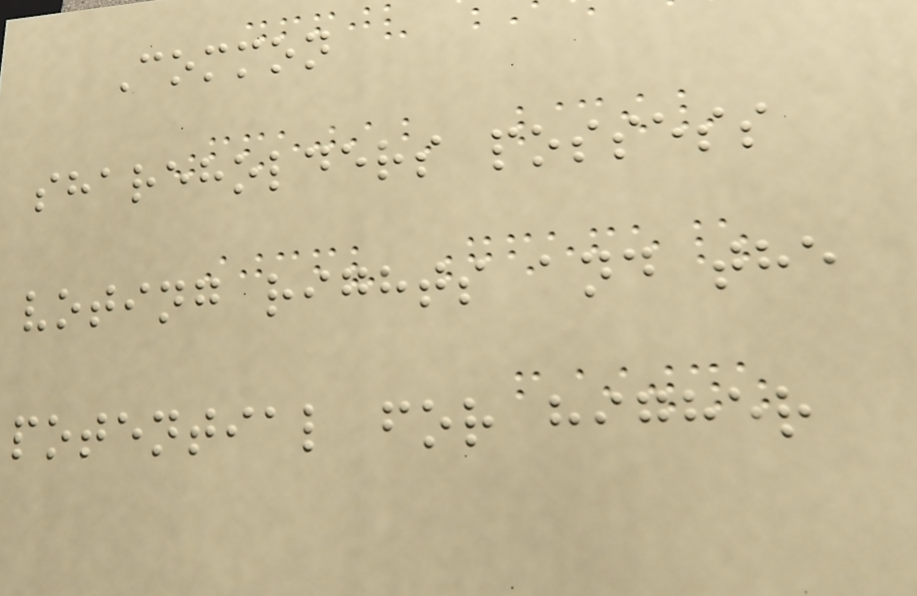Common
shareholders possess
voting rights and the
potential for higher
